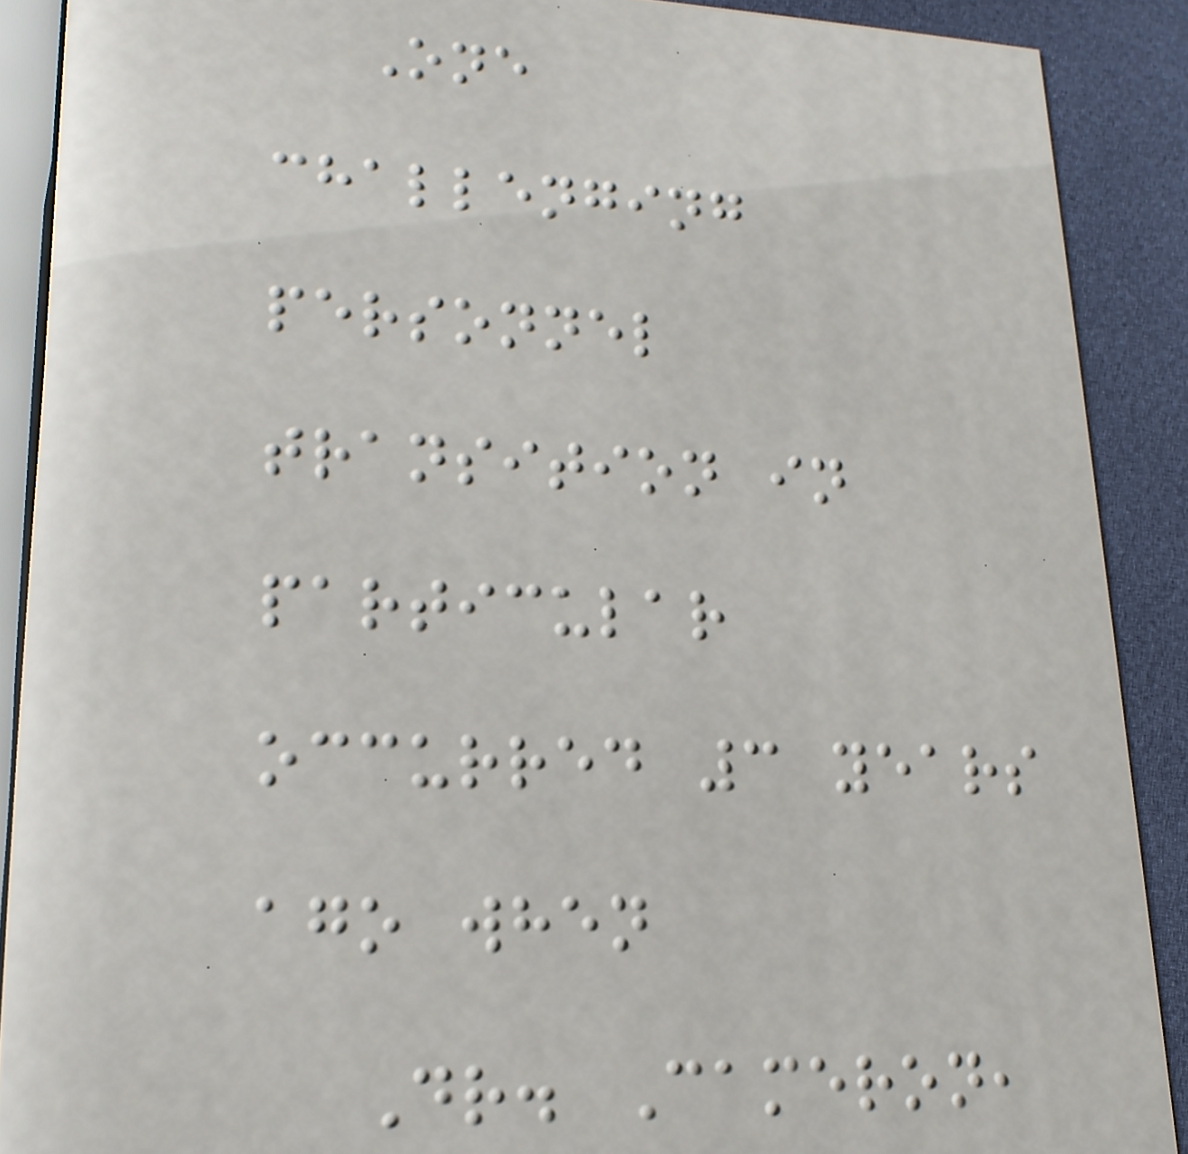One
challenging
personnel
transition in
particular
occurred 3 years
ago when
Dr. Cameron,
